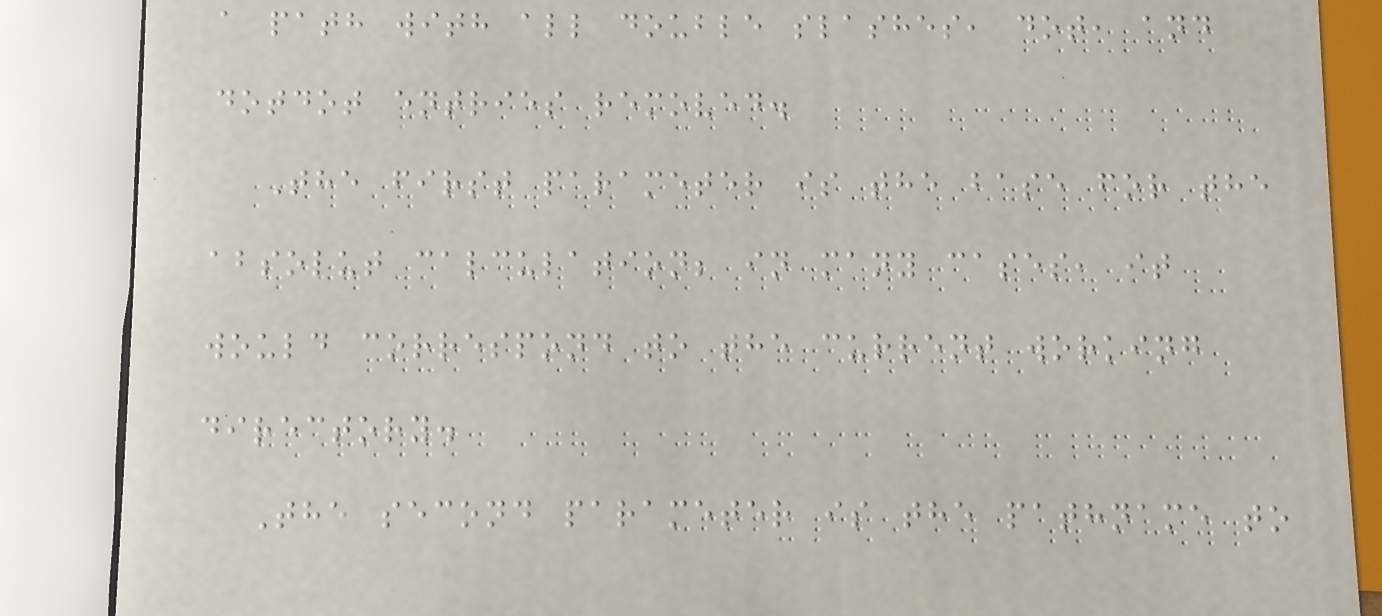a path with all double slashes, dot, and
dotdot entries removed.
The first parameter is the base for the
absolut calculation; in many cases, it
would correspond to the current working
directory.
The second parameter is the pathname to
